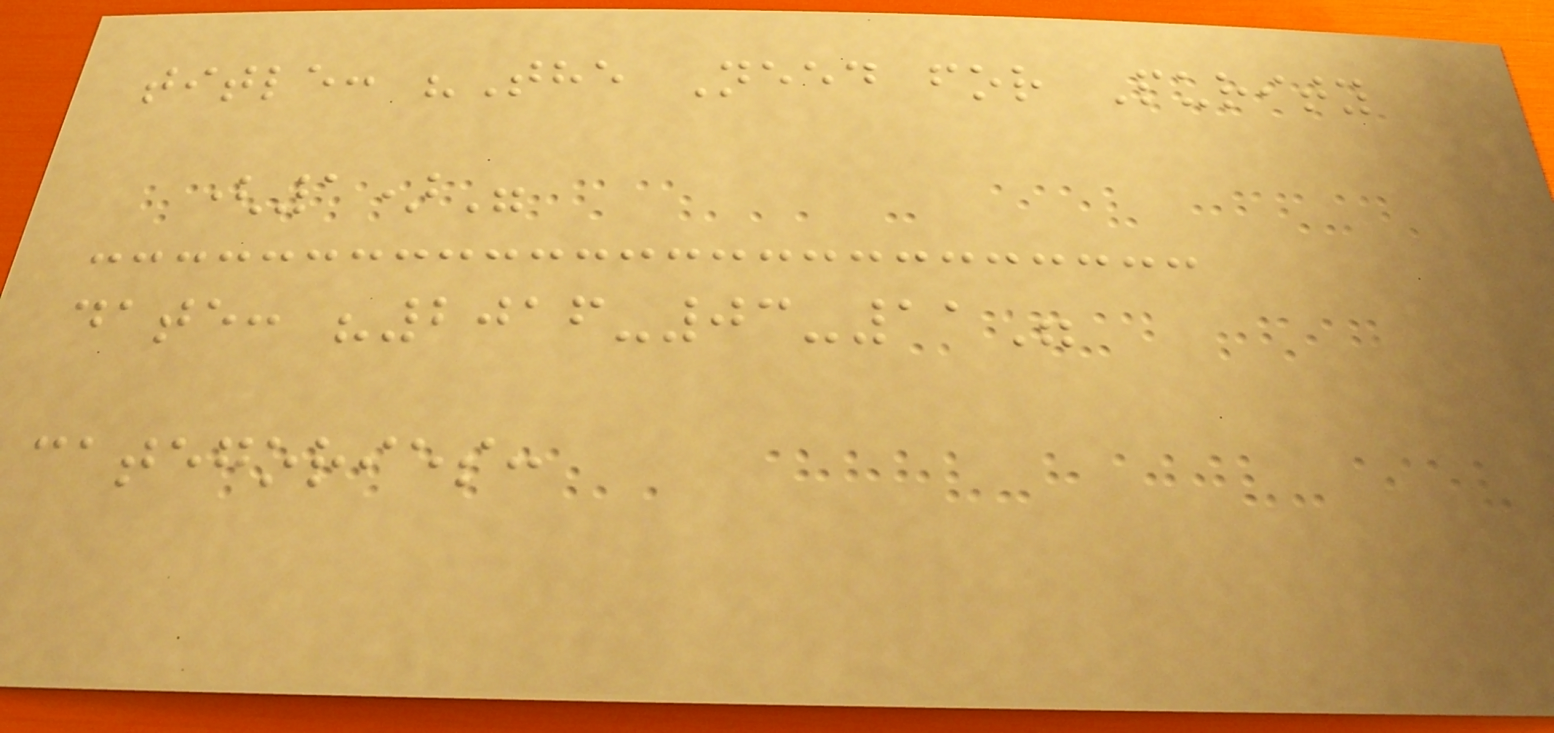title: "The Need for Purity
(1)"
date: "2016-03-11"
categories:
